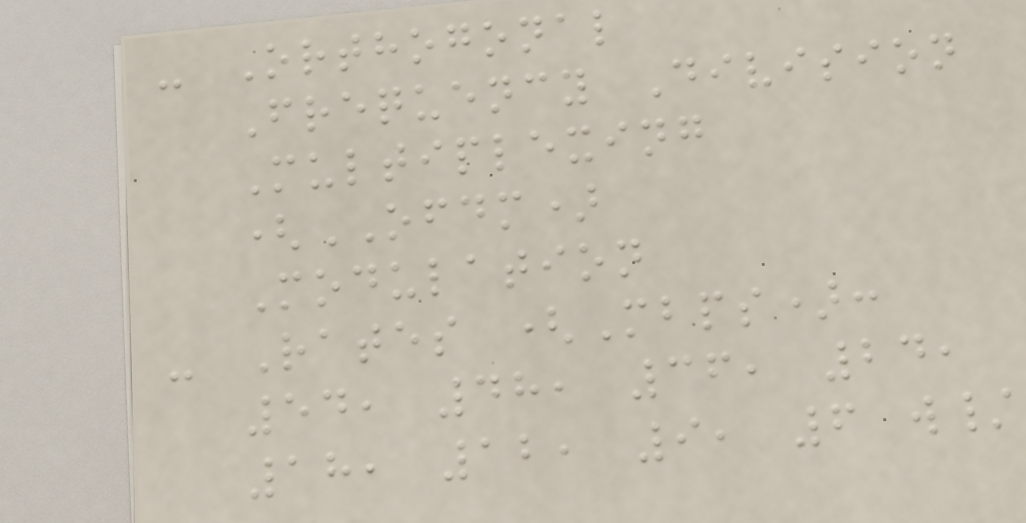- Orthogonal
Frequency Division
Multiplexing
(OFDM)
Modulation
- Rates (Mbps):
54, 48, 36, 24,
18, 12, 9, 6 w/
